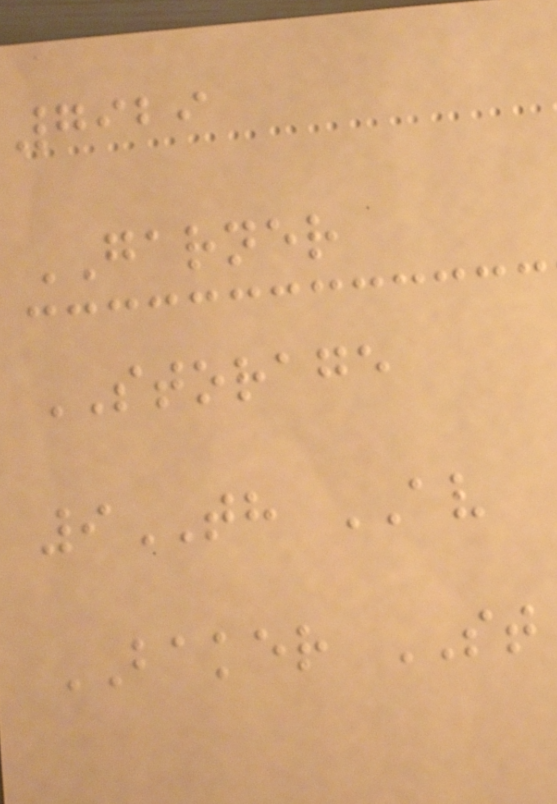7929
GARNER
STORAGE
9TH AV
BAKER ST
